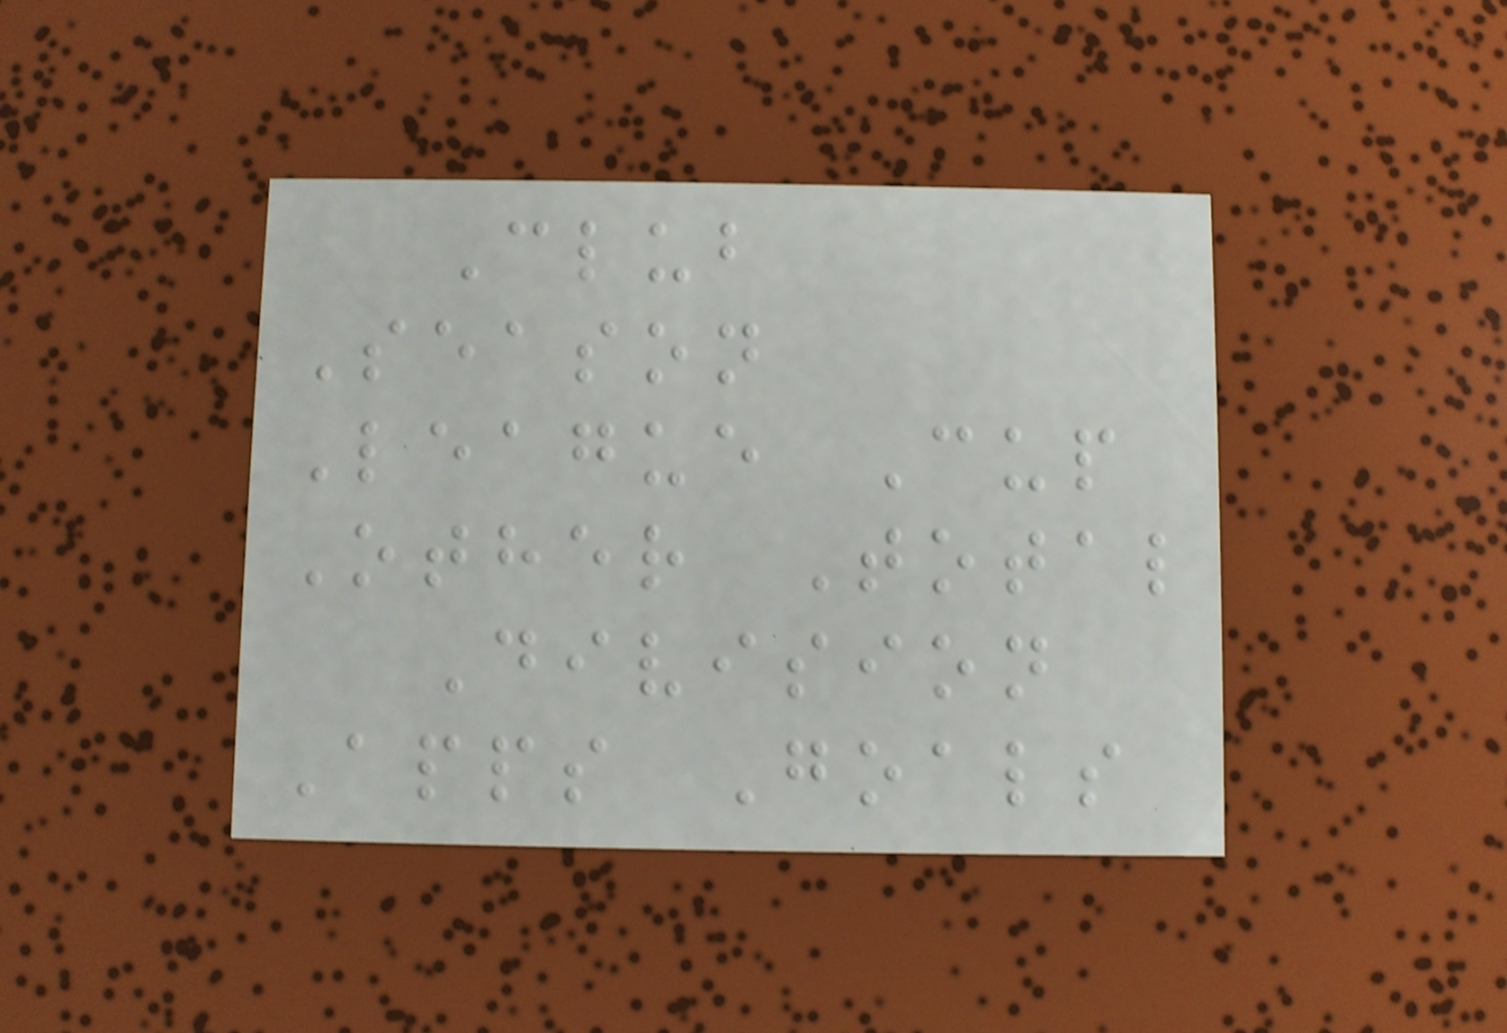Club
Season
League Cup
Other Total
Division
Apps Goals
